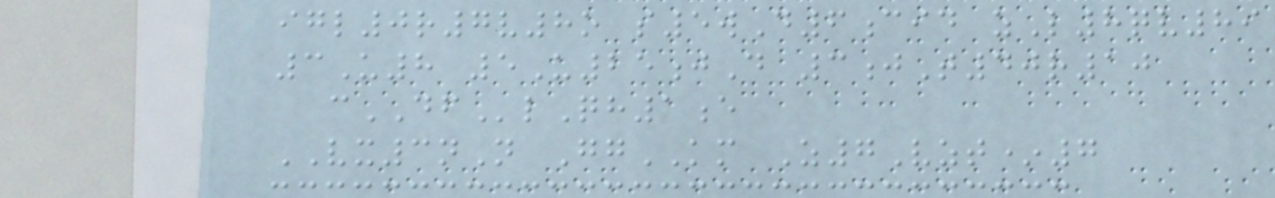igl0r7v8o s5wD6cid zL8qv89
3U8 5U25jD 3jT40r10
cDFlQh1e
VX3nN GgKM Z7Vzt*7
